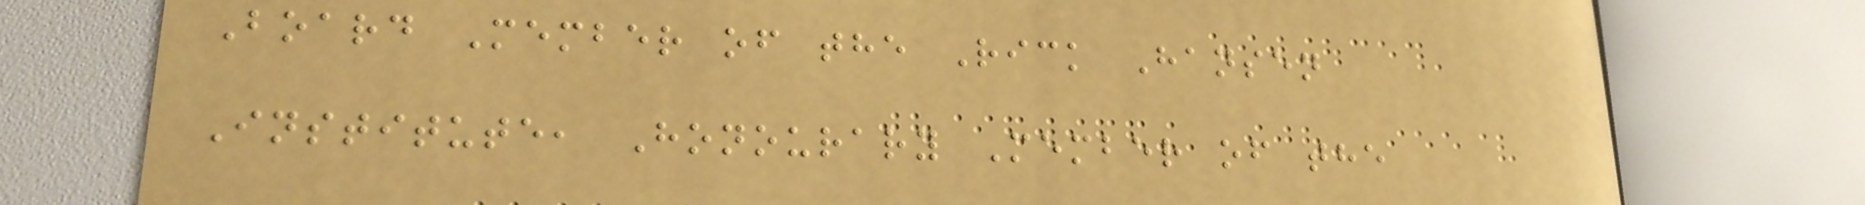Board Member of the Rick Hansen
Institute, Honourary Member of the
